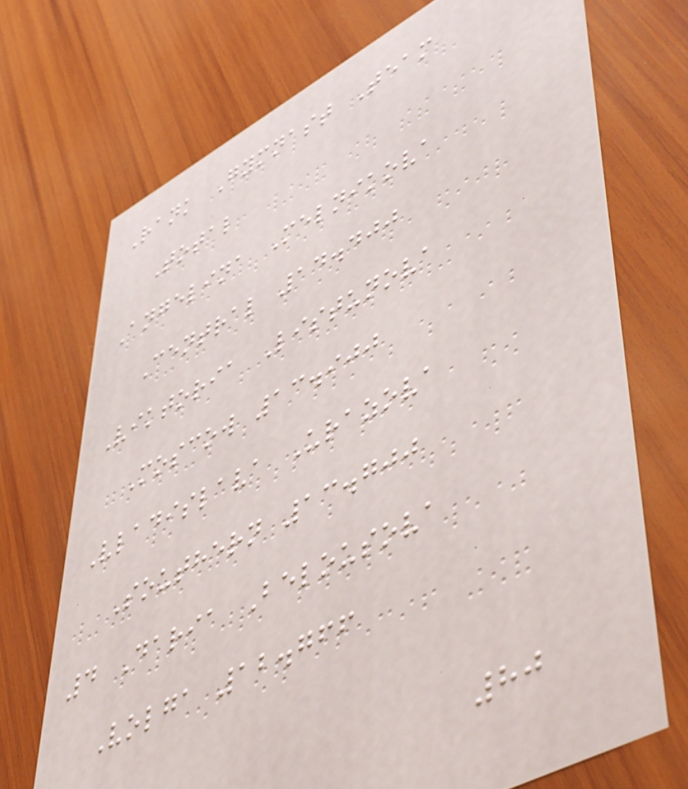Rank Gymnast Team
Total
Angelina Melnikova
Central 14.400
Viktoria Listunova
Moscow 13.900
Vladislava Urazova
Southern 13.700
4 Daria Belousova
Volga 12.766
80
